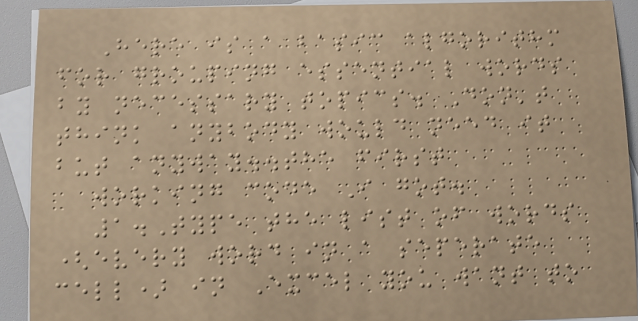Here is a basic algorithm
for grouping essential words
by necessary topics. Don't
think anybody would need it
but anyway..the first
working code I got.
1.Type the list of words
(every word in a seperate
cell) in Excel you want to
